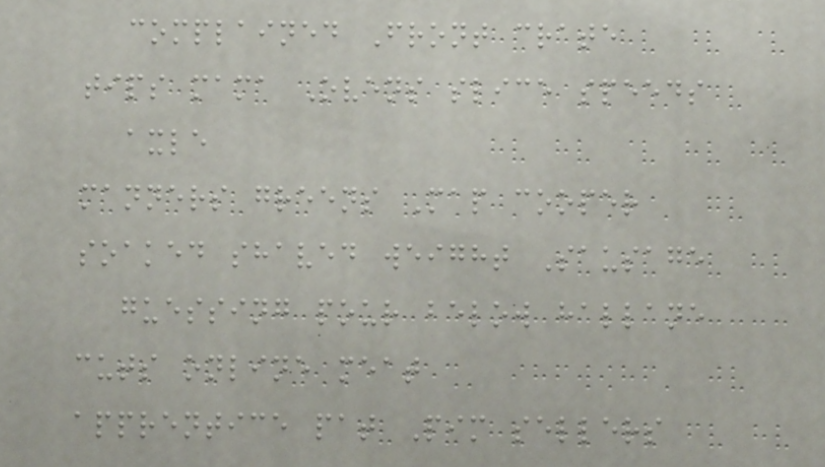complained Front crate
tips mama Ovens slice speeds
axle
manners greens Map cooper
soaked shaved weight Sausage
guessing pour below hallane
cuts online meat
apprentice pat Pim sellers
